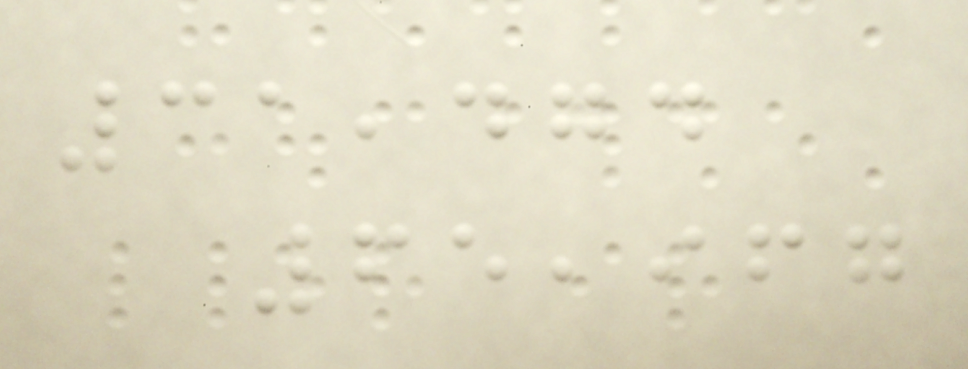31,474
65,967
